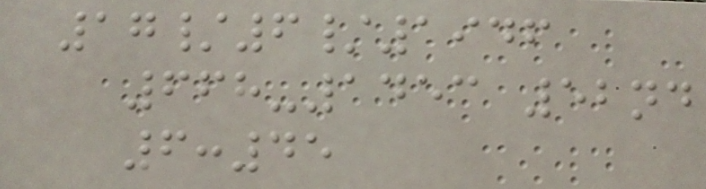17/6/1946
668-1453 52nd
6:45
